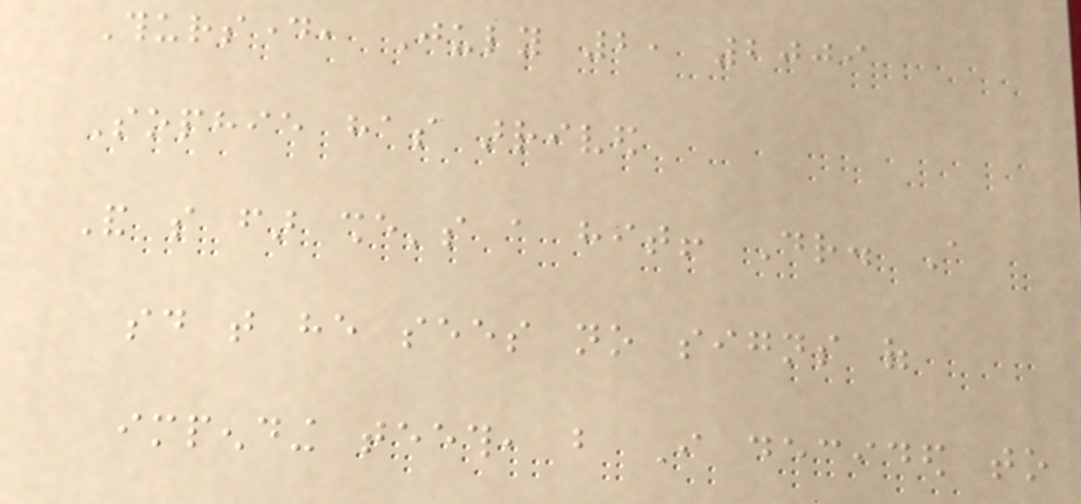Thursday, July 2, 2009
Sophie has arrived
And so far she's a hit! Dr. A
said that he sees no signs of
impending teeth, but I decided to
